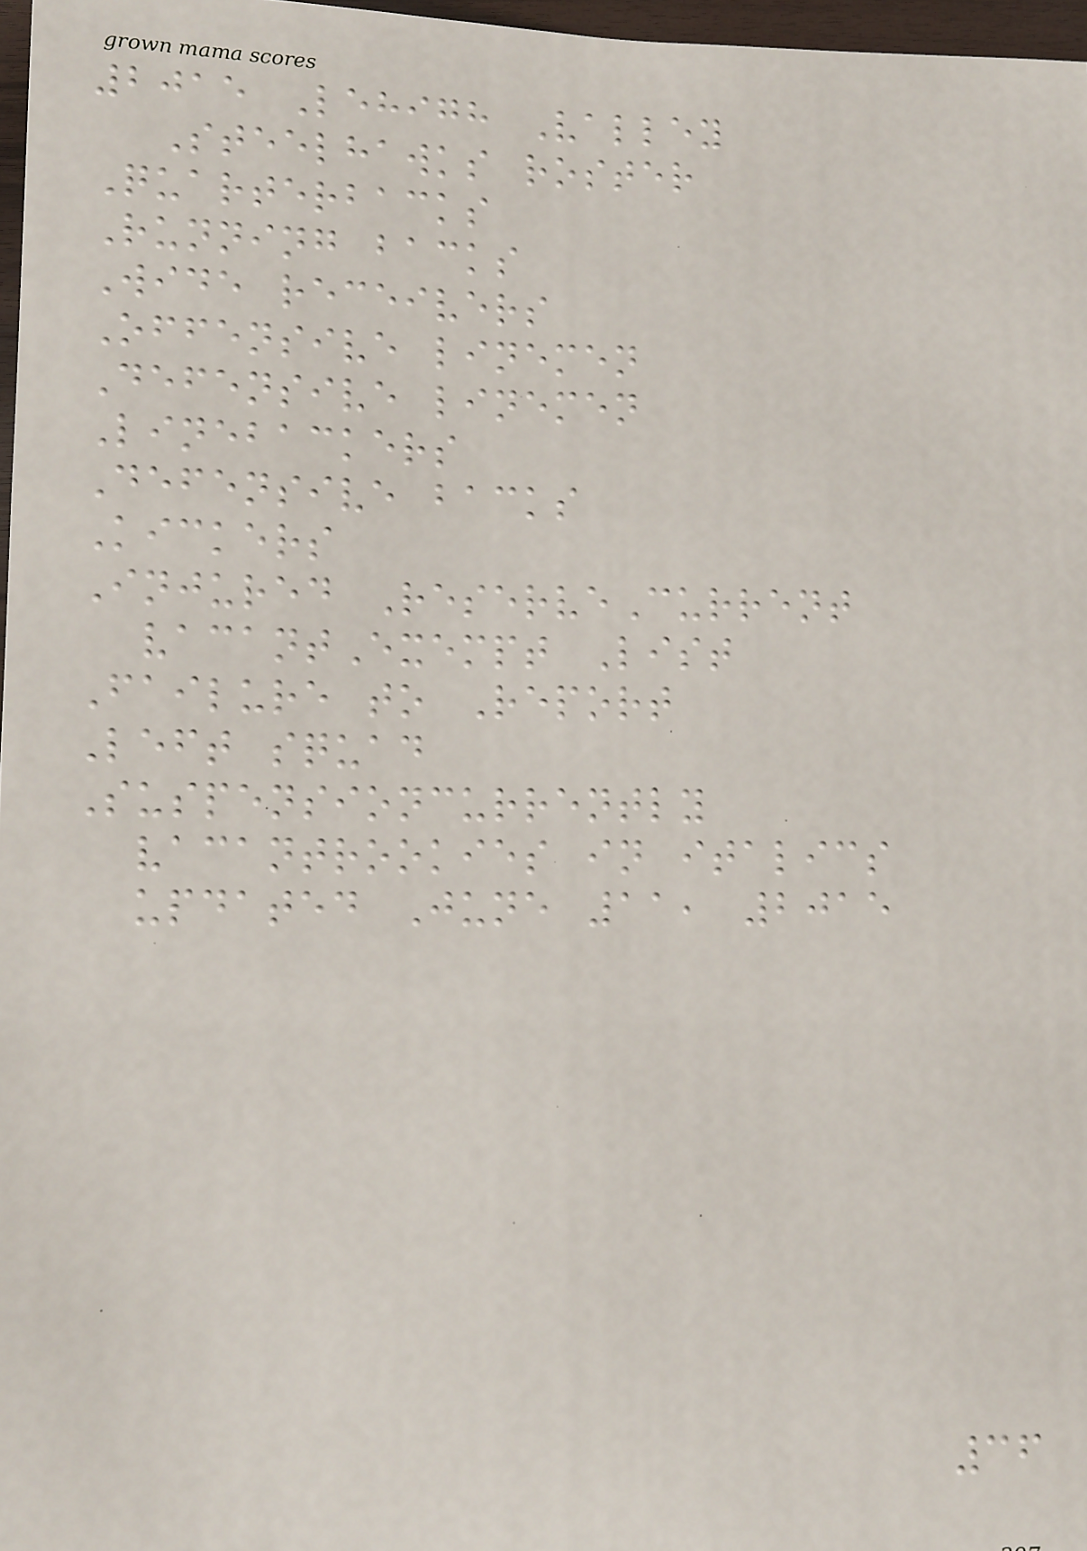2015 Lehigh Valley
Steelhawks roster
Quarterbacks
Running backs
Wide receivers
Offensive linemen
Defensive linemen
Linebackers
Defensive backs
Kickers
Injured ReserveCurrent
vacantExempt List
Failure to Report
Left squad
Suspensioncurrently
vacantrookies in italics
updated June 11, 2015
36
